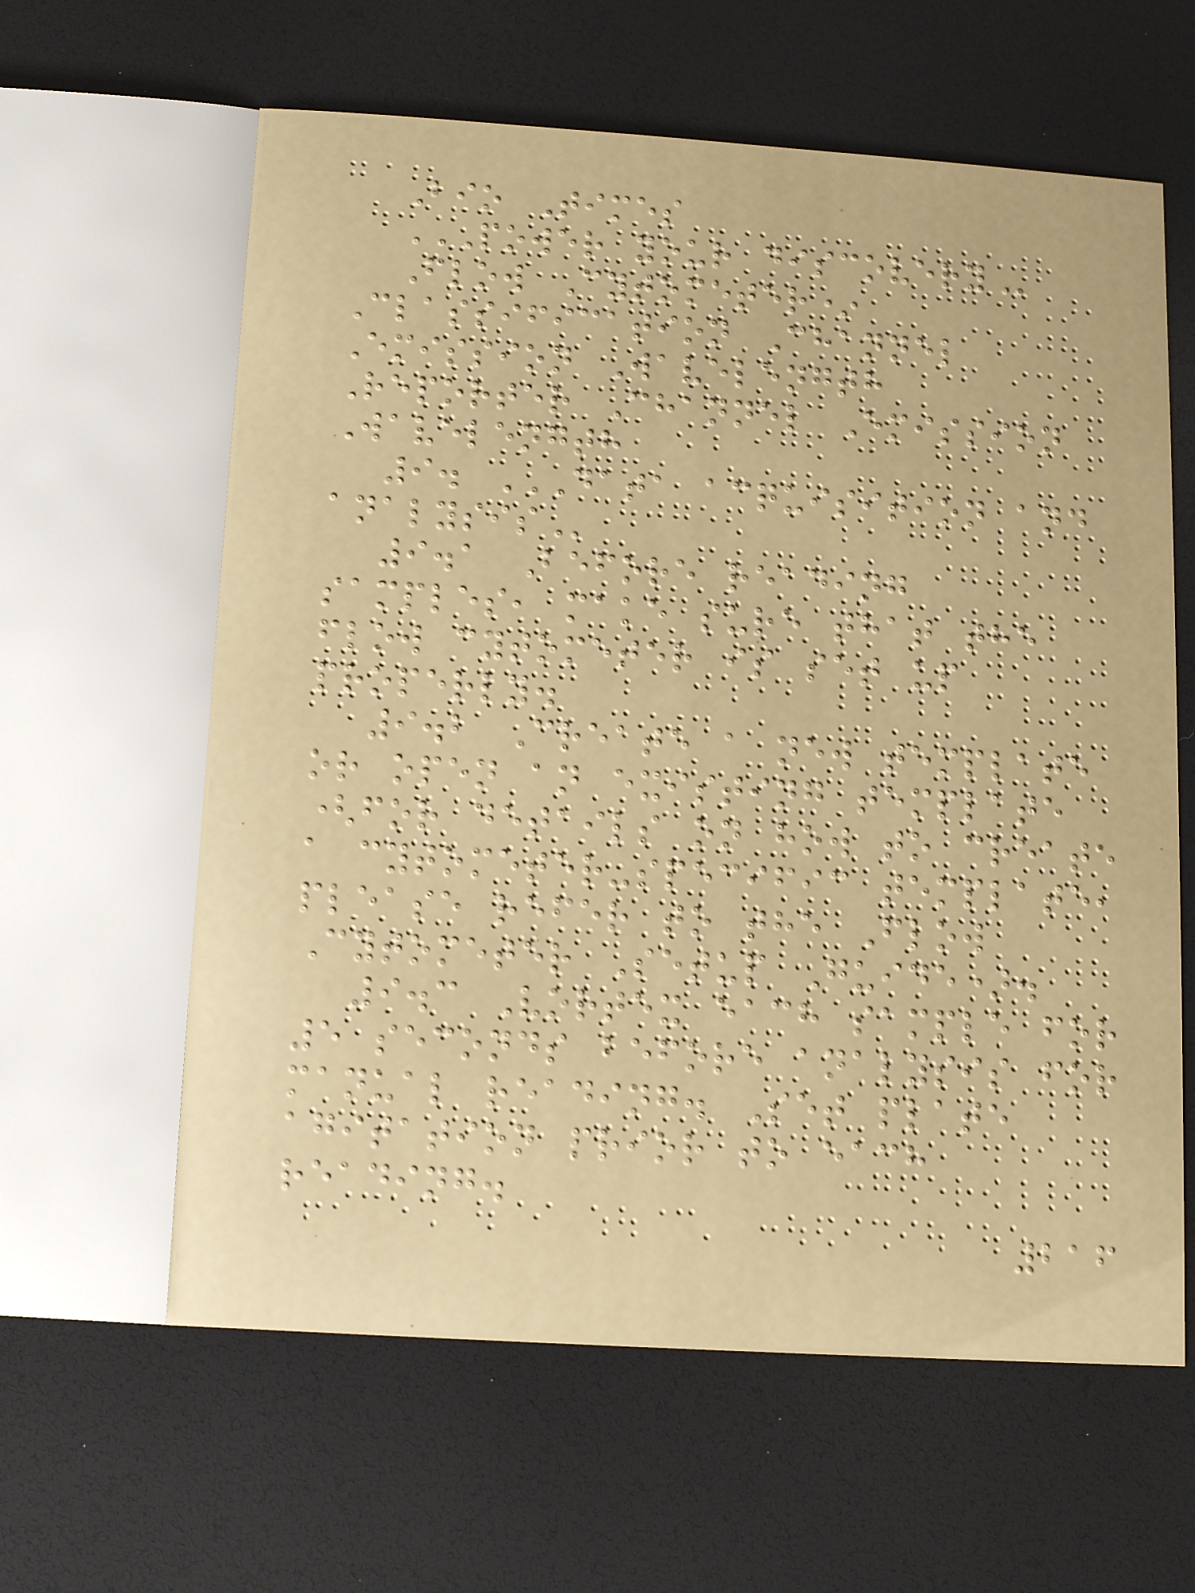Bio Times
POWER YOUR DISCOVERY
Flow Cytometer*
Classification Channel
Emission Wavelength
Reporter Channel Emission
Wavelength
9. DATA ACQUISITION AND
ANALYSIS
9.1 Before reading
samples, make sure that the
flow cytometer is set up
properly.
9.2 Create a new template
or open an existing template
(for details on how to create
a cytometer-specific template,
please refer to the Flow
Cytometer Setup Guide).
9.3 Vortex each sample for
5 seconds before analysis for
manual reading. Set plate
agitation prior to each
reading.
216
